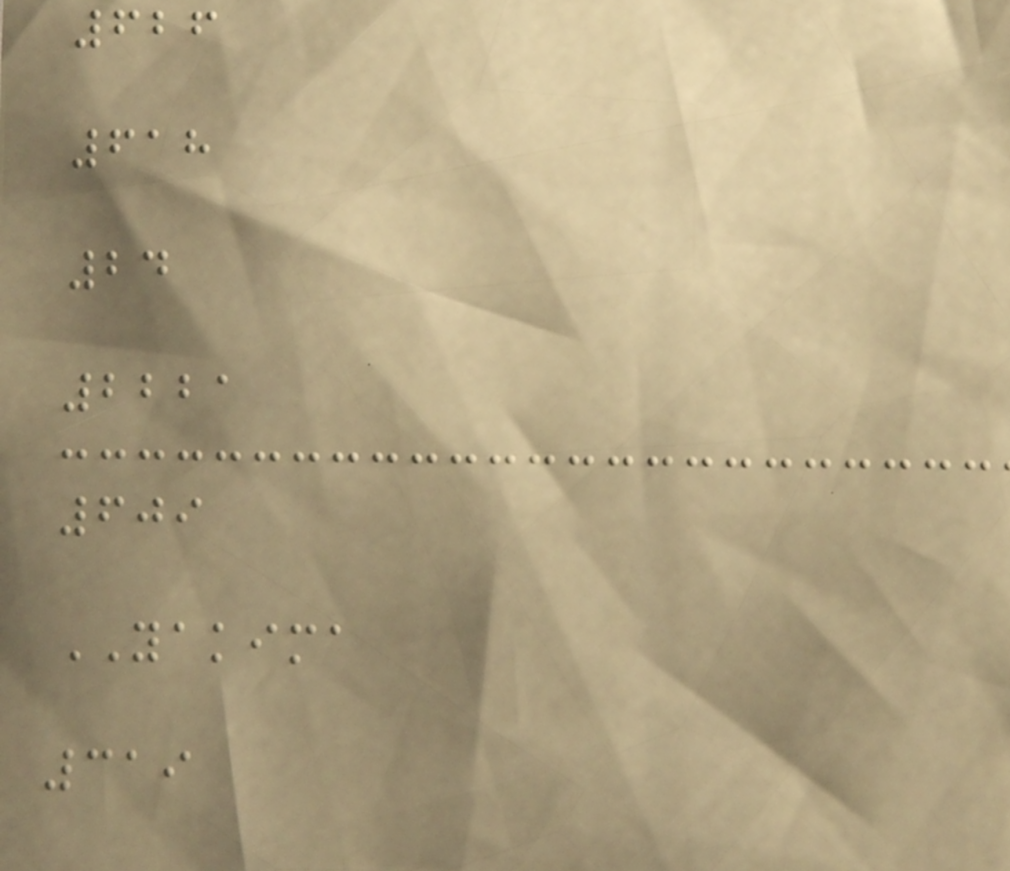626
618
24
2221
609
YAKIMA
319
